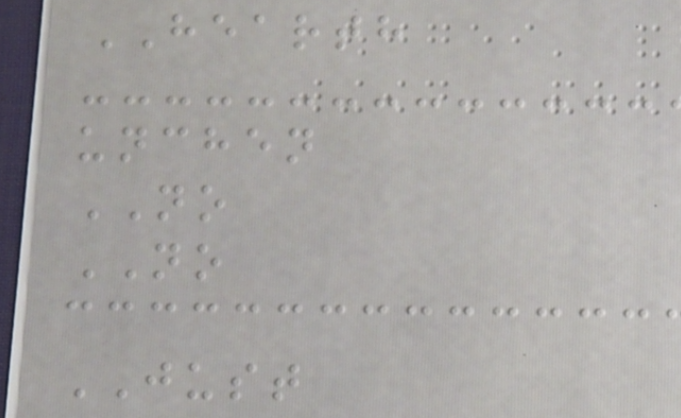HEARTH
unchen
NO
NO
JUST
